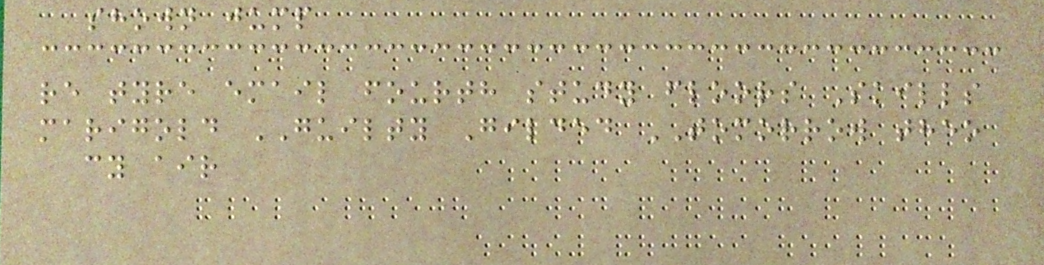shown jump
re tyre email fourth study floors Skills
marigold GUILTY Gilded TOMORROW theo
cy air
